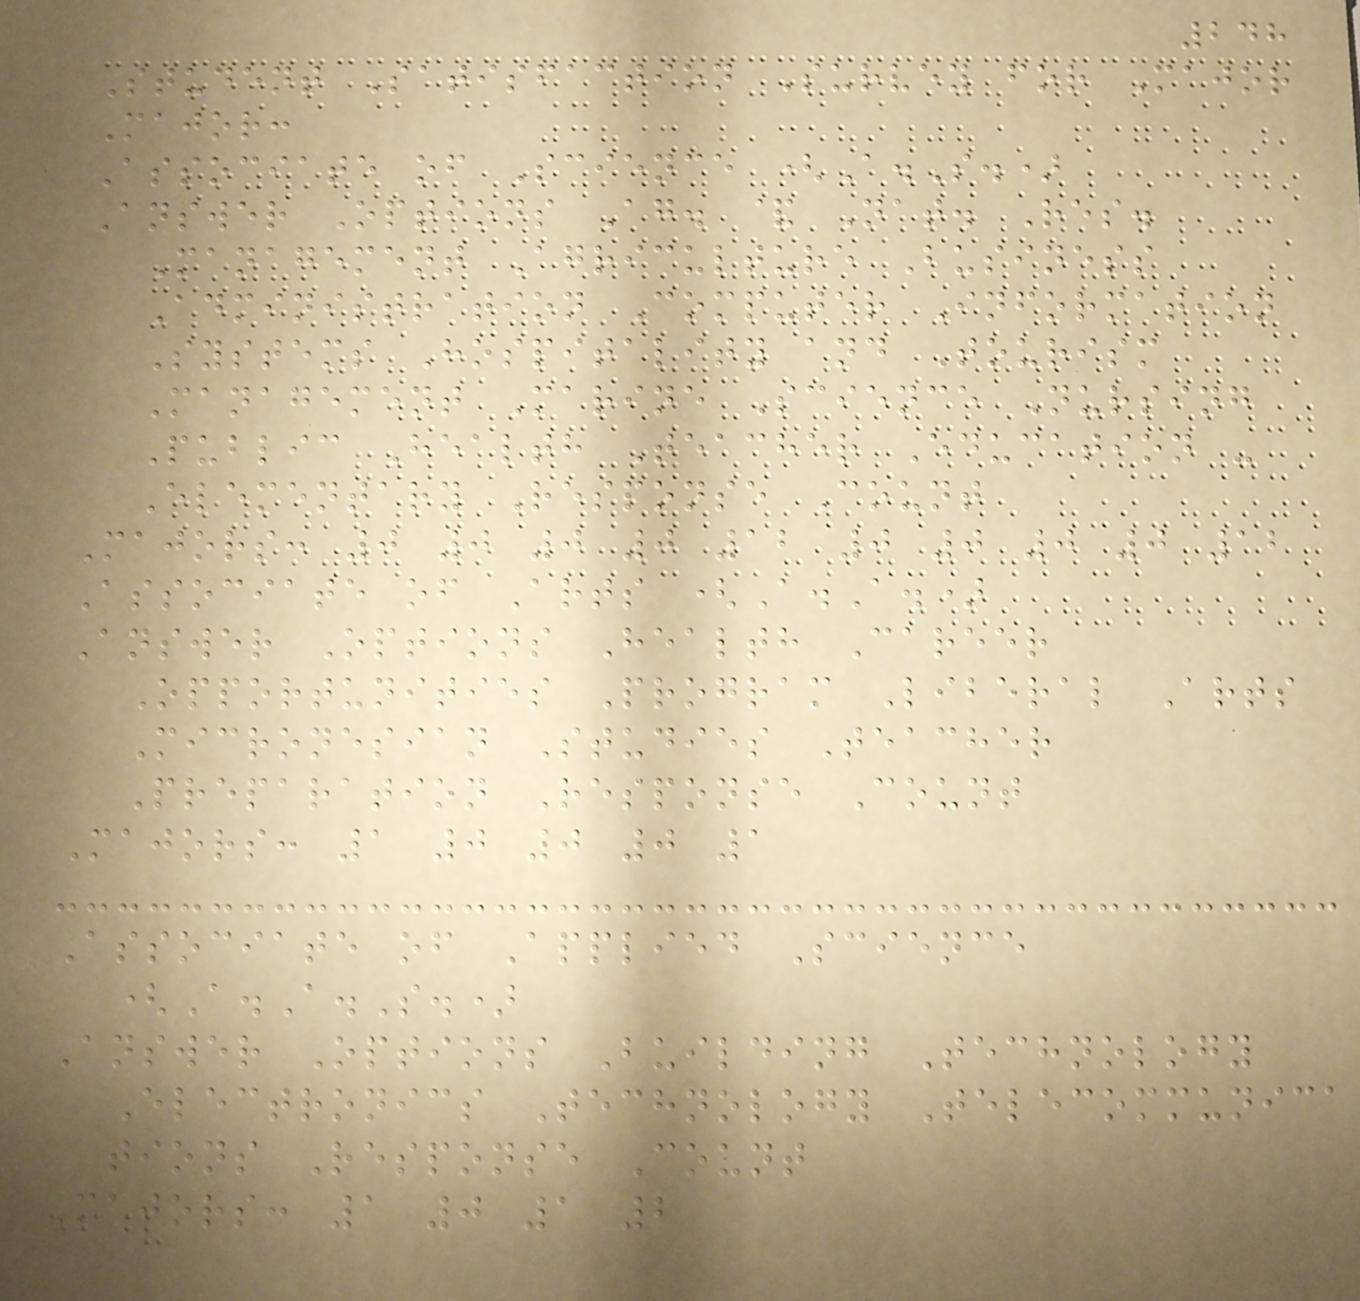248
Student Satisfaction Survey for Major
Major:
Associate of Science (A.S.)
Answer Options Ag. & Nat. Res.
Management Agriculture Business
Administration Computer Information
Systems Hospitality and Tourism
Management Marine Science Nursing
Public Health Teacher Education -
Elementary Response Count
Majors: 0 0 0 0 12 0 0 0 0 12
Associate of Arts (A.A.)
Answer Options Health Career
Opportunities Program Liberal Arts
Micronesian Studies Teacher
Preparation Response Count
Majors: 1 0 0 0 1
Associate of Applied Science
(A.A.S.)
Answer Options Building Technology
Electronics Technology Telecommunica
tions Response Count
Majors: 1 0 1 2
